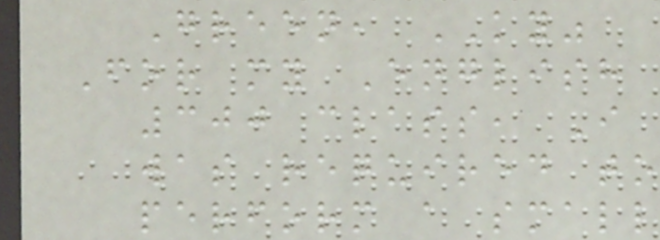Green, KY"
For my English
300 class, I
was required to
perform a small
